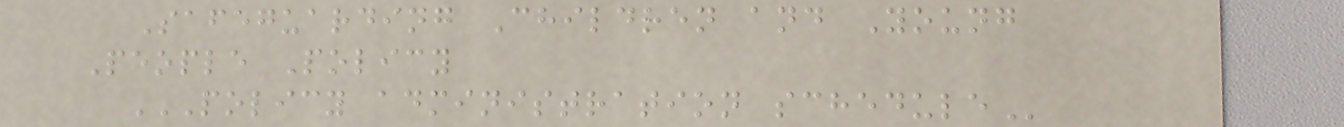Safeguarding Children and Young
People Policy
POLICY ADMINISTRATION SCHEDULE
